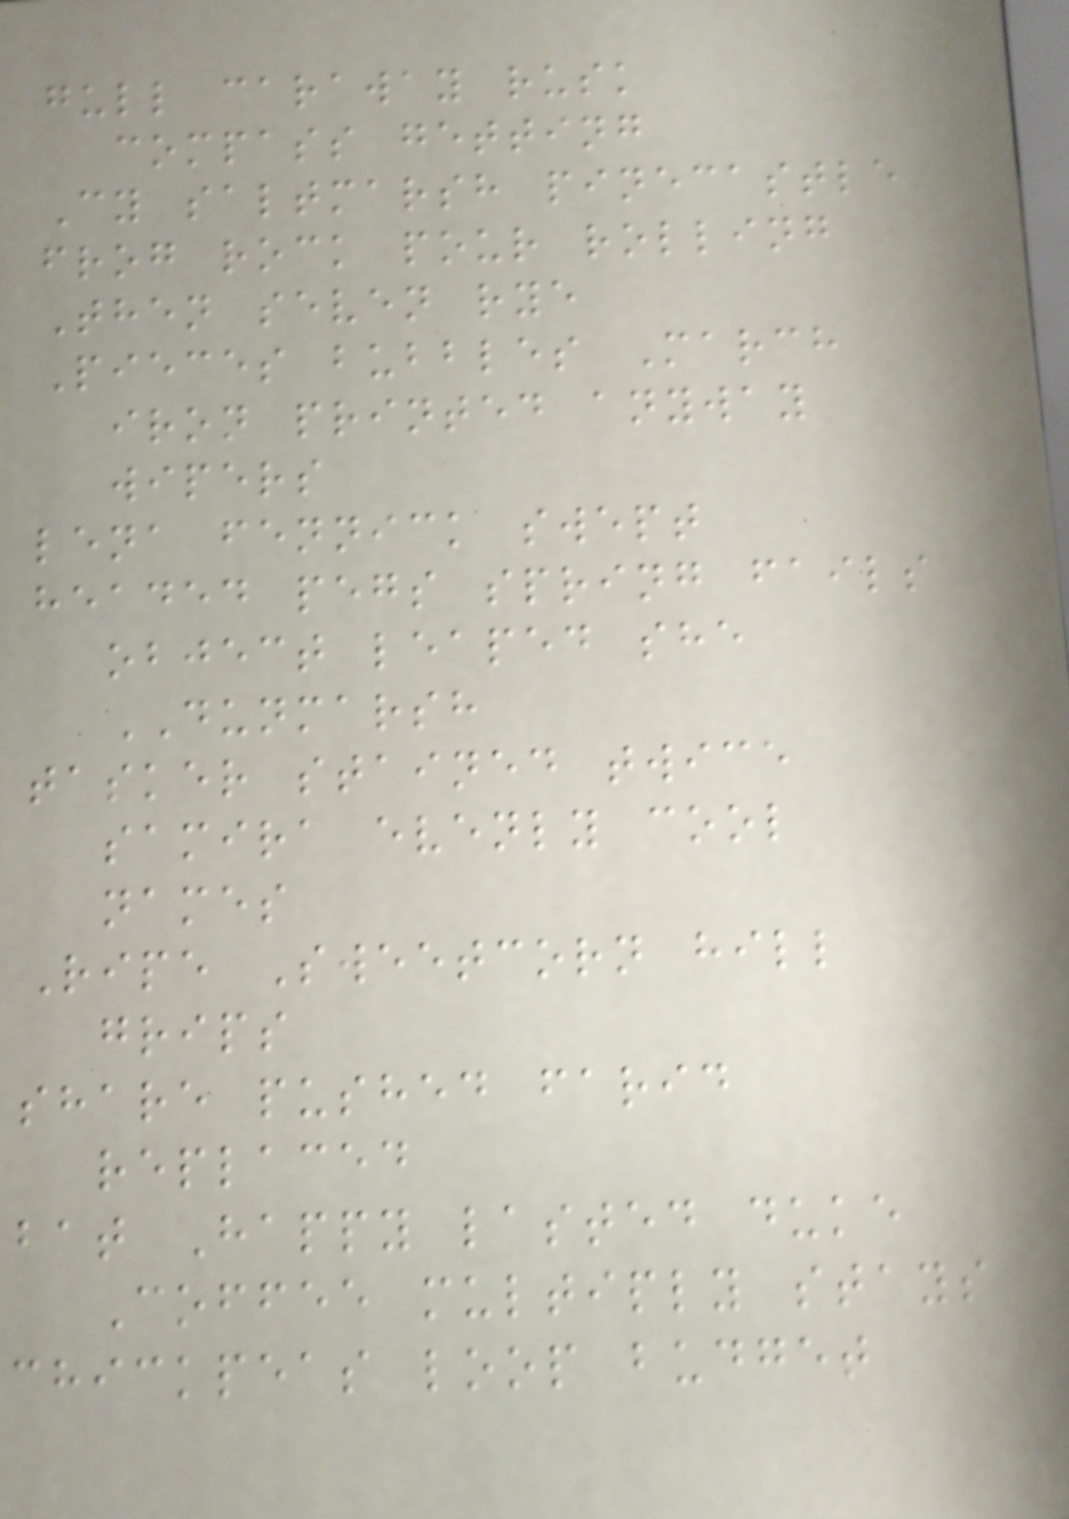gull caraway rusk
compass getting
Cy saltmarsh pinecastle
frog rock pour rolling
Then seven rye
Pieces bubbles March
iron printed anyway
wipers
lena fennick swept
headed pegs spring fails
object leaped she
DUNMARSH
tasker stained twice
samira evenly cool
names
Ripe Sweetcorn hill
grips
share pushed farid
replaced
bat Happy lasted duke
Coffee multiply stays
chickpeas loop budget
